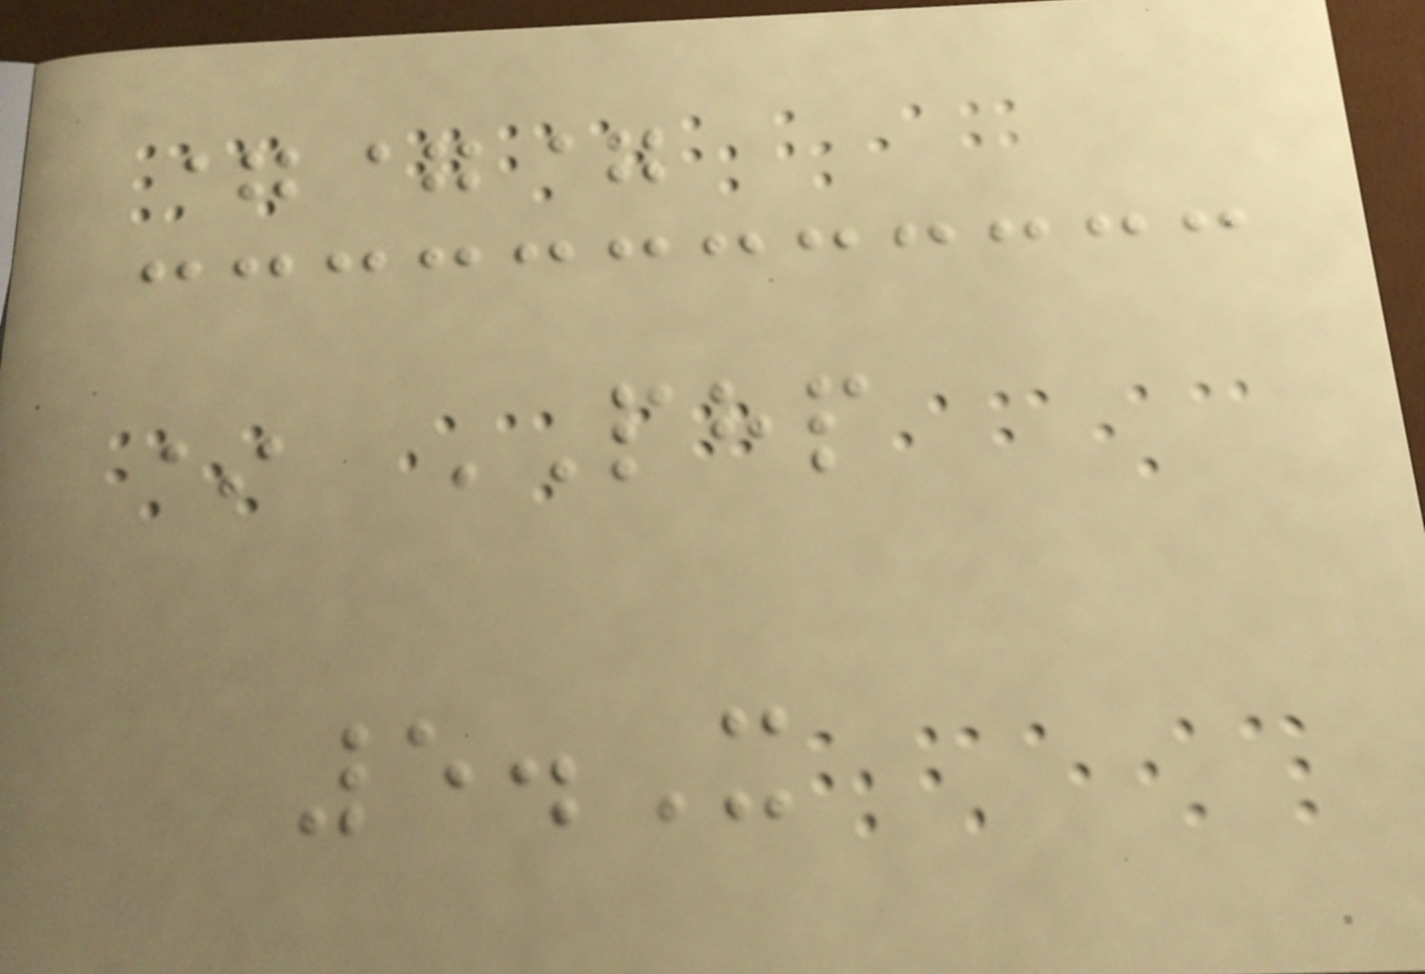===
* PHP
5.X
